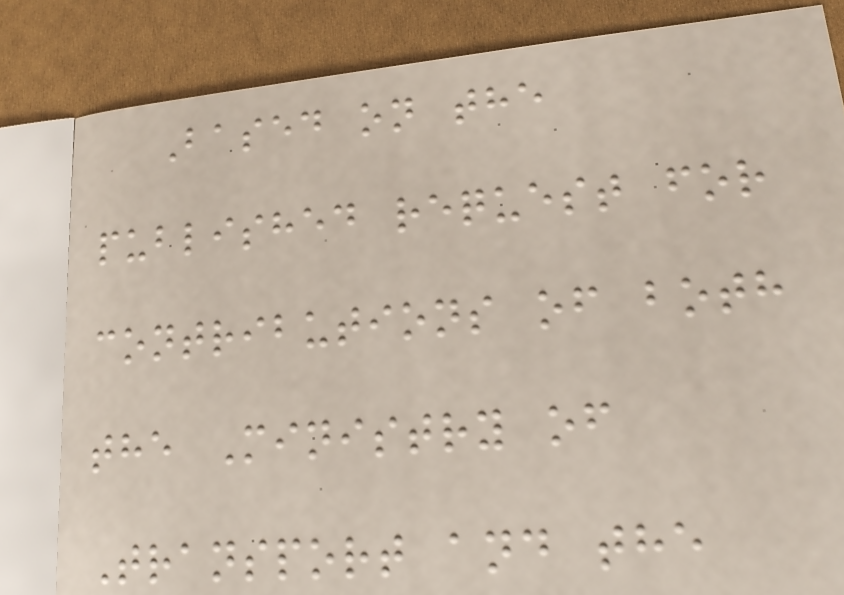Based on the
published request for
contributions of both
the Ministry of
Transport and the
